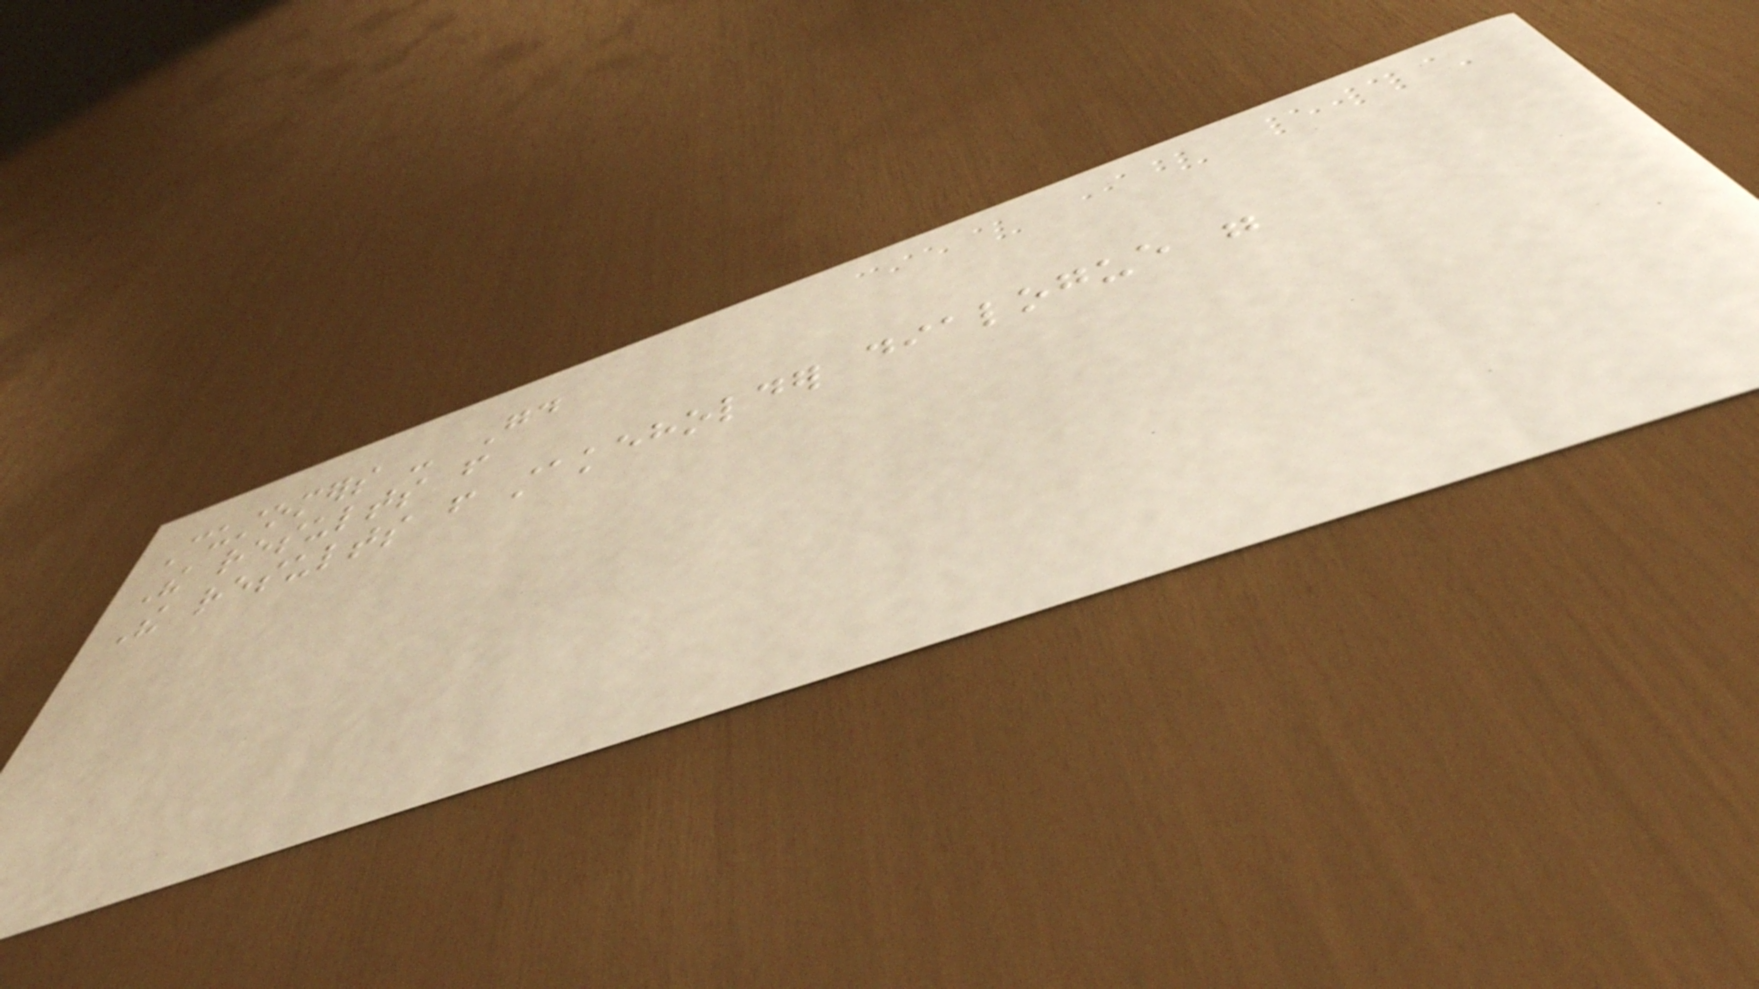Customers - Good
The results from
The results from stakeholder dialogue were
